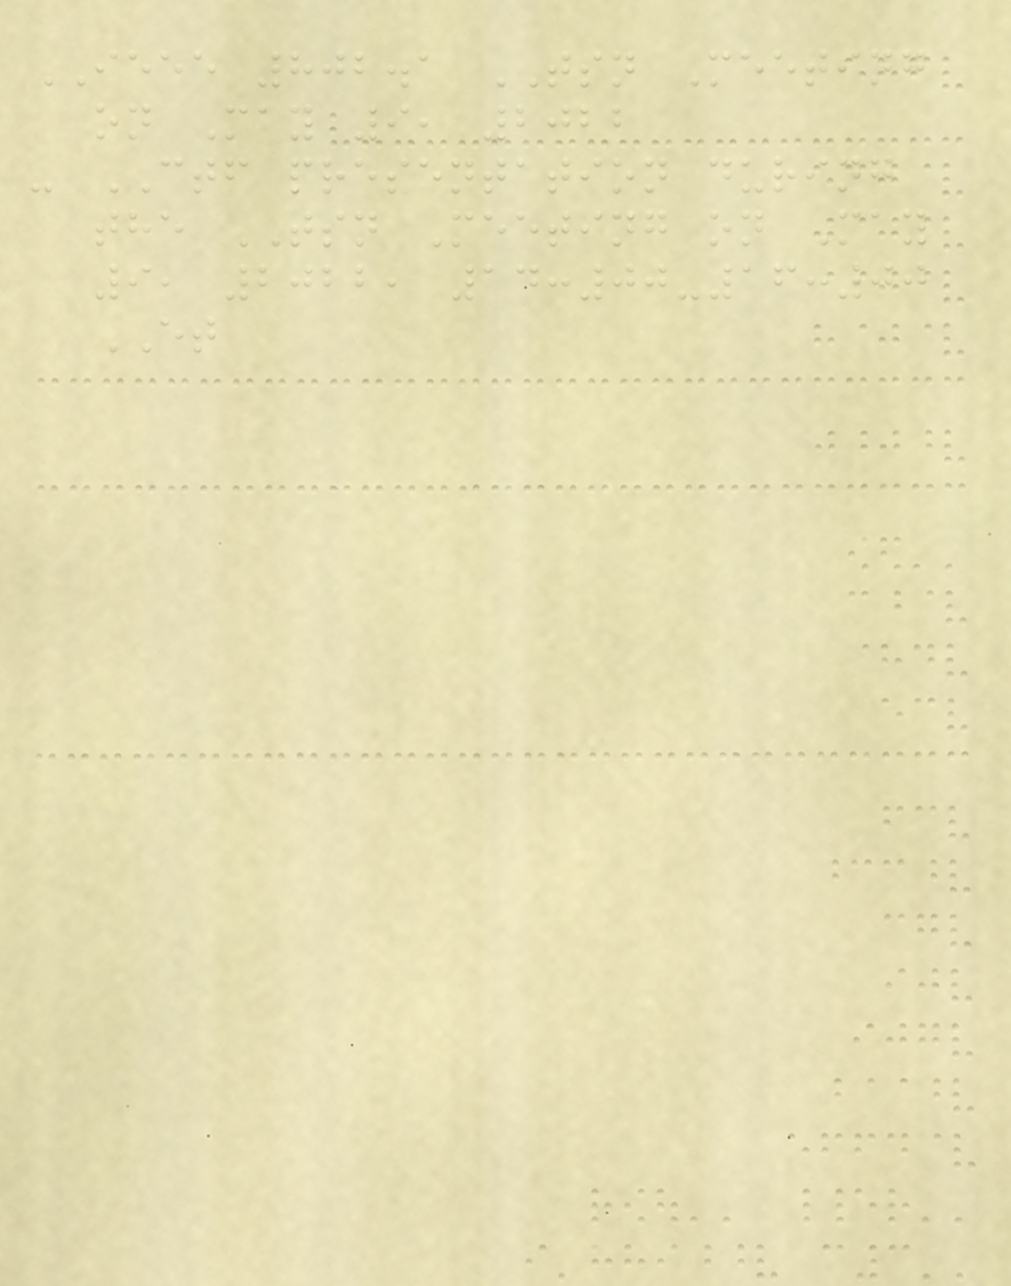IEEE 802.1 TSN Meeting
on May 9, 2022
- CTF presentation during
the TSN Meeting on May
9, 2022, 14:00-16:00
ET
